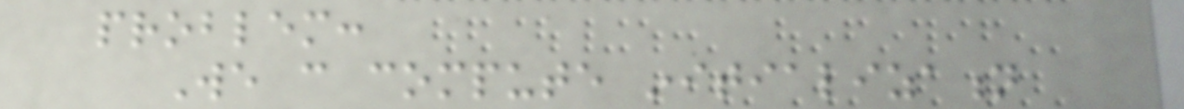problem:
We can compute initialization
